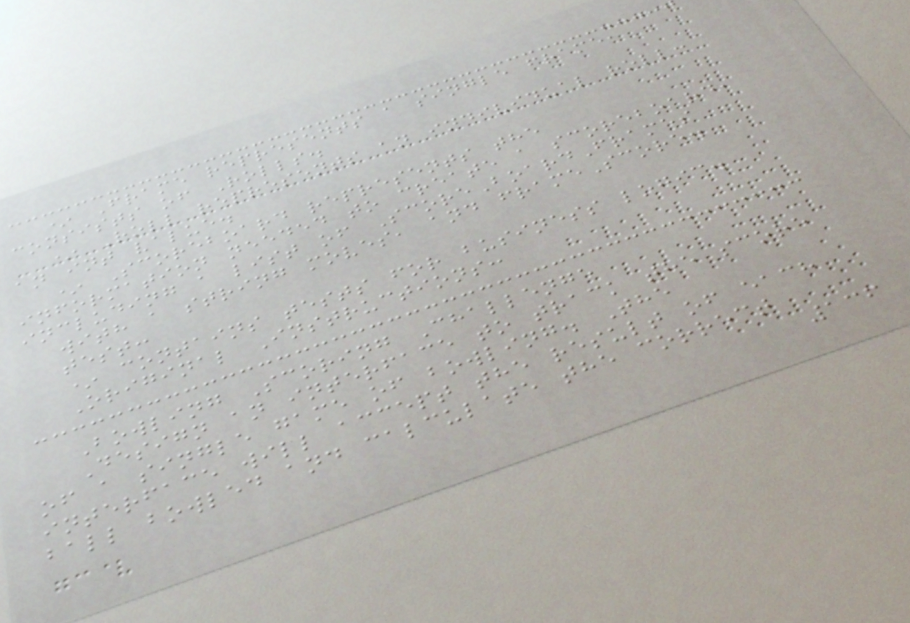* Frame represents a single frame,
consists of Rolls.
* Roll represents an individual roll:
an int value.
* Scoreboard represents the
information needed to create a scoreboard,
including a list of ScoreBoardFrames
with a string moves, and frameScore.
test:
* contains tests for business logic.
Original Instructions:
Bowling Scoring Challenge
Design an interface to track the score
of a single game of bowling. The
interface will accept the result of each
ball bowled and calculate the correct
136
